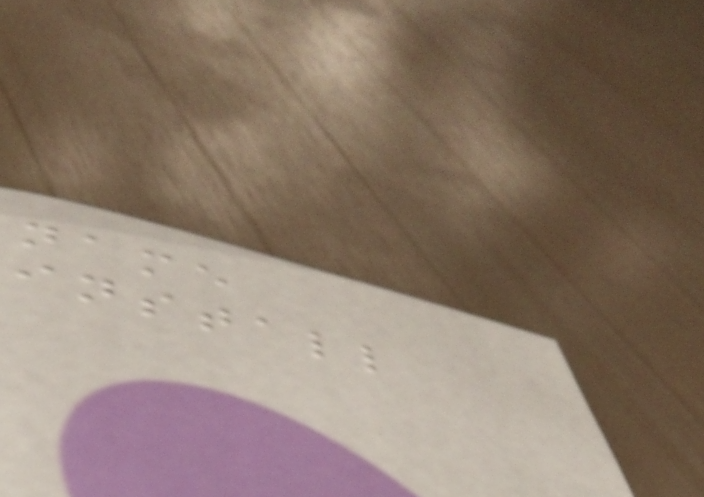name
install
